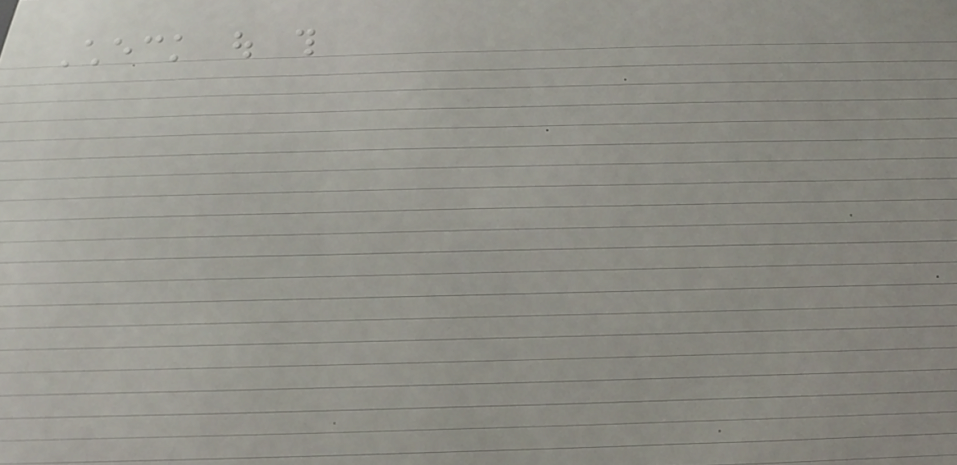Check out this
